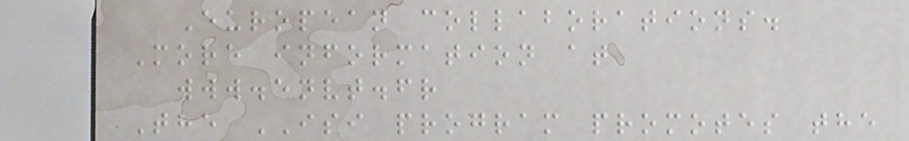European collaborations.
More information at
www.envt.fr
The ISI program promotes the
